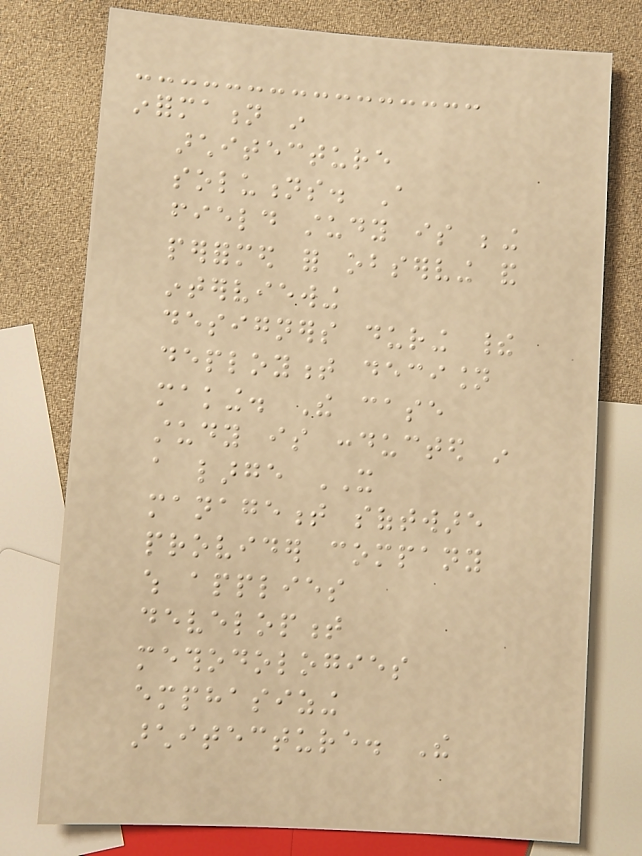information in
architecture
solutions. A
field study is being
performed for observing and
interviewing
designers during their
deployment decision
making. The case
study is conducted in
a large IT
management software
provider company
which applies
development
methodologies
emphasizing
architecture. The
